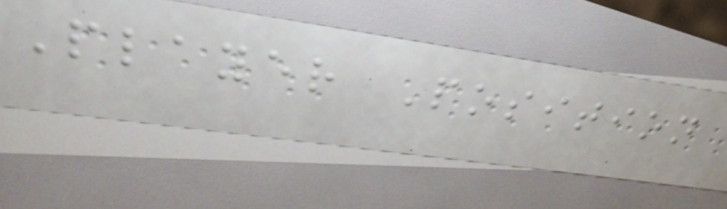Player Position
